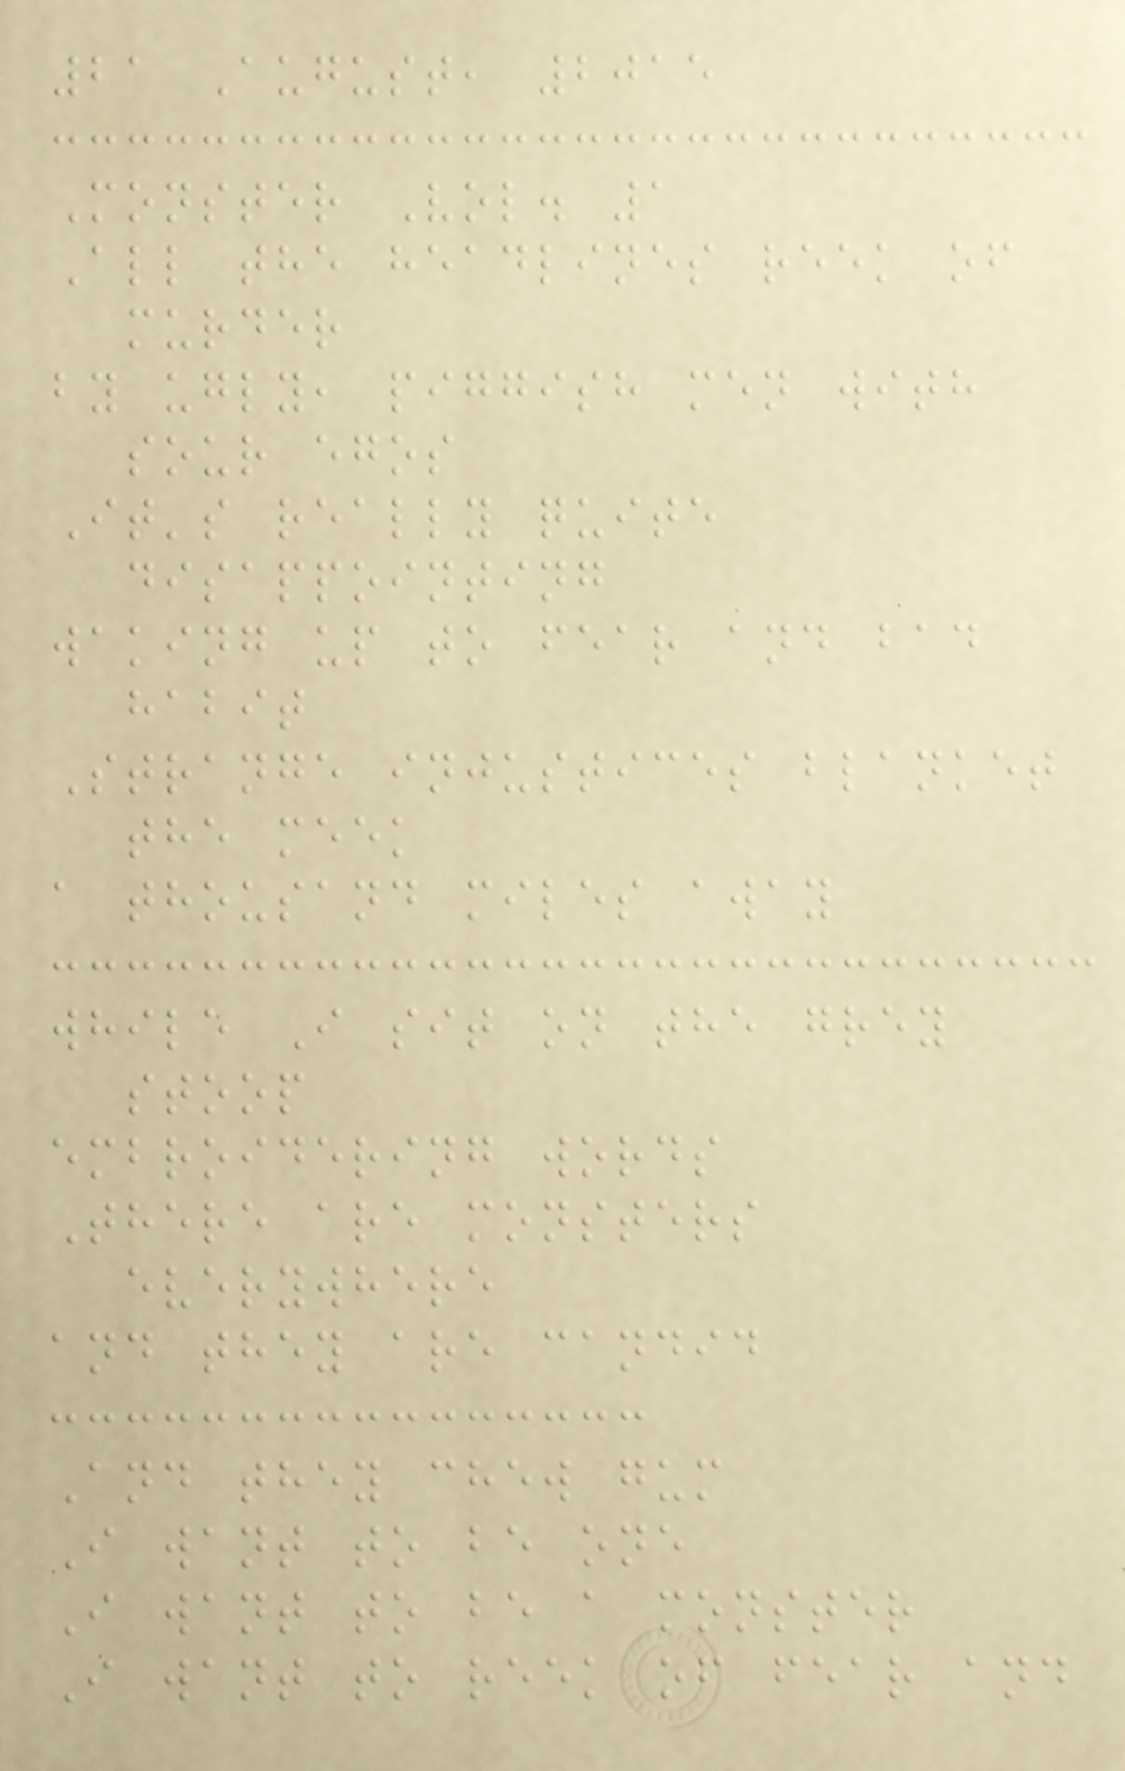21 August, 2015
Monster Vol. 1
All the headlines reek of
murder
by ugly, piggish men with
sour egos
It's really quite
disappointing
waking up to fear and bad
habit
Strange injustices blanket
the meek
a thousand miles away
while I sit on the grey
stoop
embroidering words
There are monsters
everywhere
and they are candid
And they chew gum
I want to be one
I want to be a monster
I want to reek of fear and
